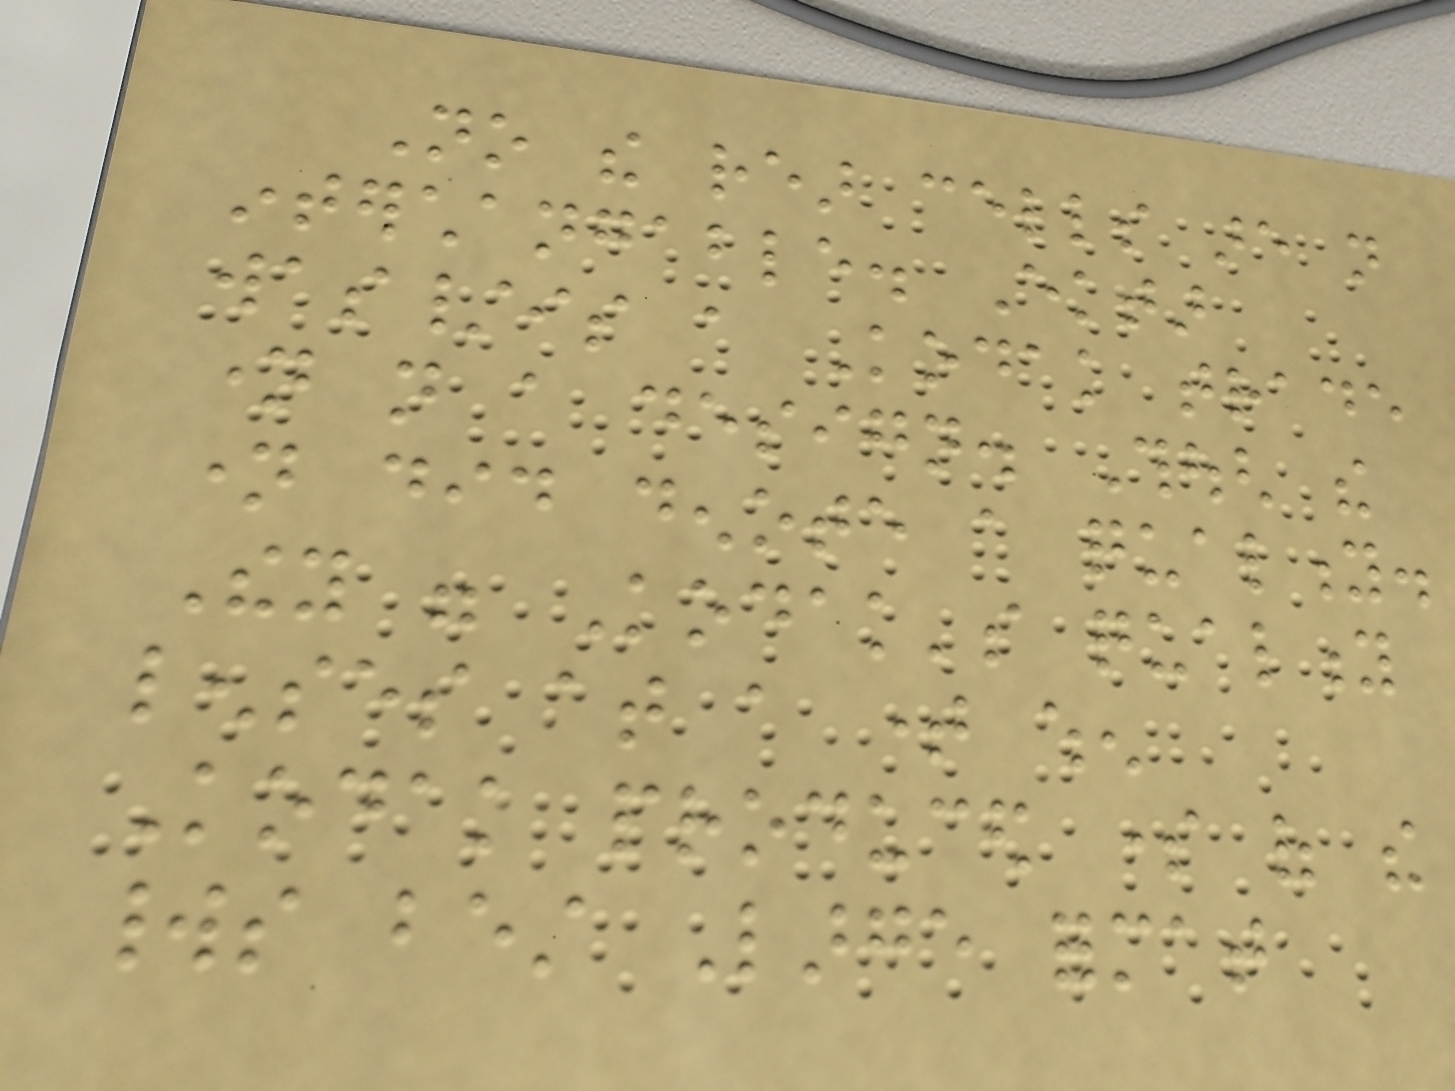No the rear cells are not
interchangable. Ektar
was/is a Kodak trade
name not a design. Though the
name did denote a quality.
They were Kodak's quality
lenses at a time when
Kodak produced some of the
worlds best Large format
